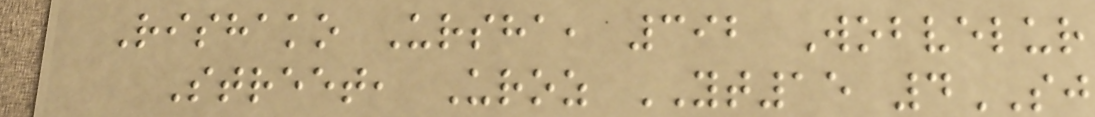Rishako Ursha, 392 Wobvelur
Street, Uroz YT15 4SJ
